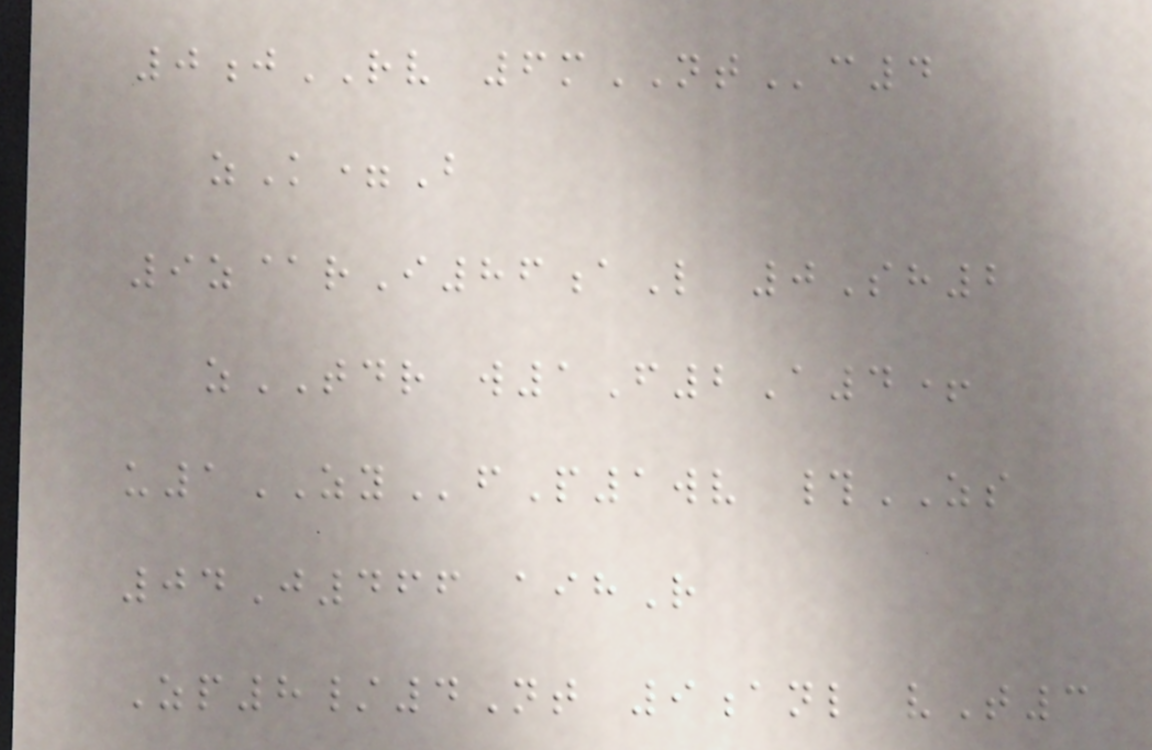0jRV 6mNTc4
zK=B
9z@rI86aL 0Sh2
zTDR w1F2A4+
u1ZYfP1wv #ZS
04J466 aihR
Zp8/4Nt 9anl vT3
